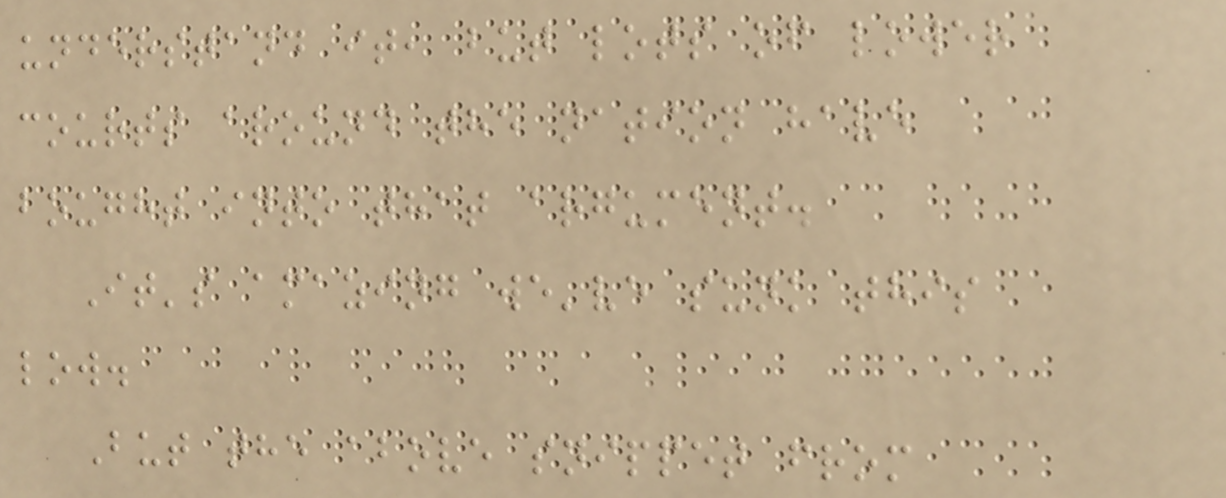understand it, but lots of lower
courts around the nation have
bought into that argument.
It's amazing we've sunk this
low.
But the above snippet from
